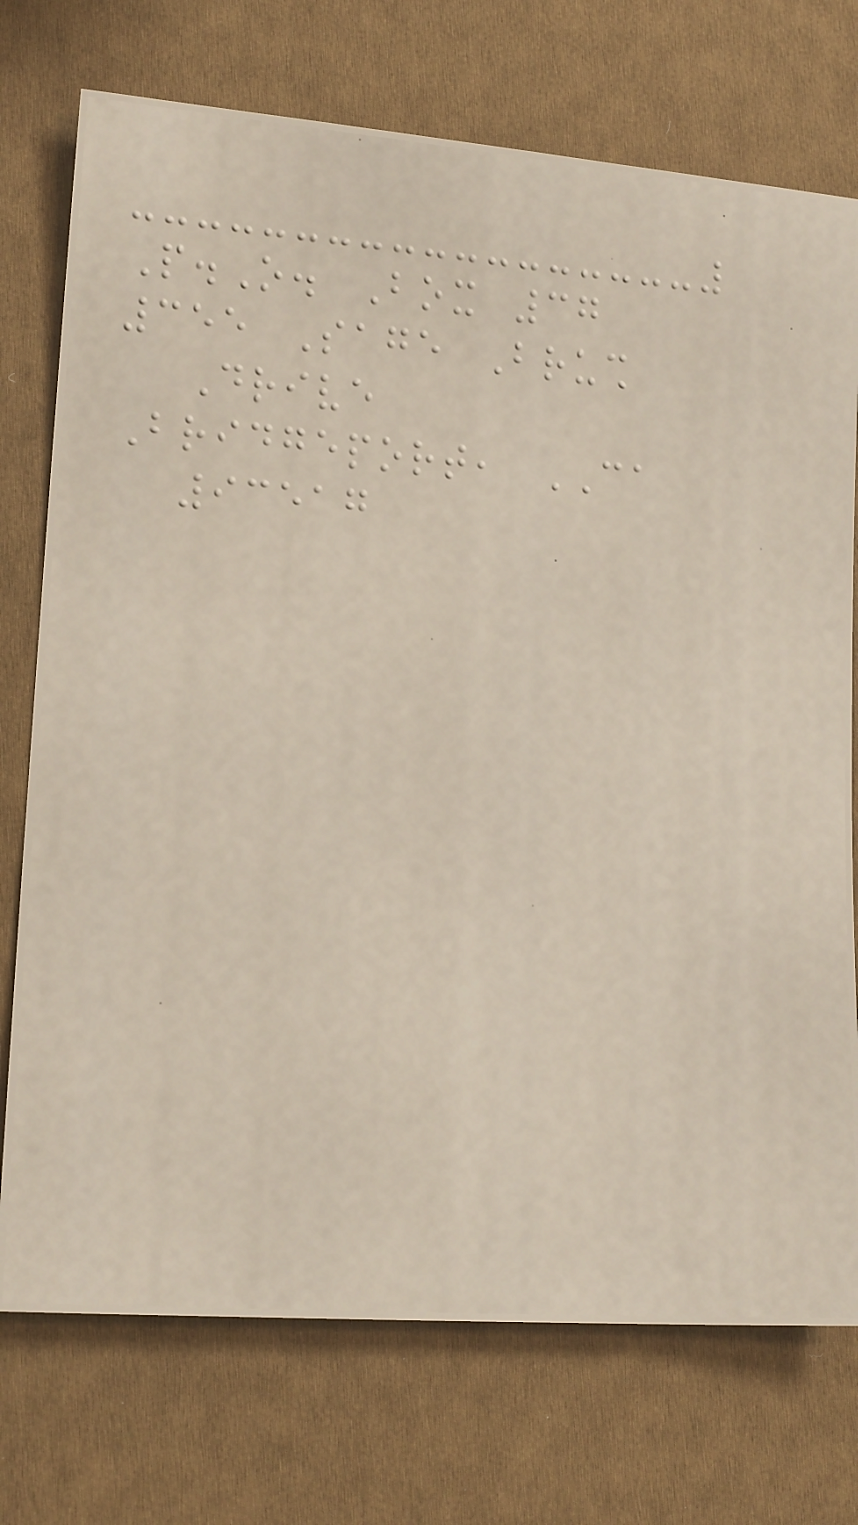P.O. Box 37
355 Sage Brush
Drive
Bridgeport, CA
93517
